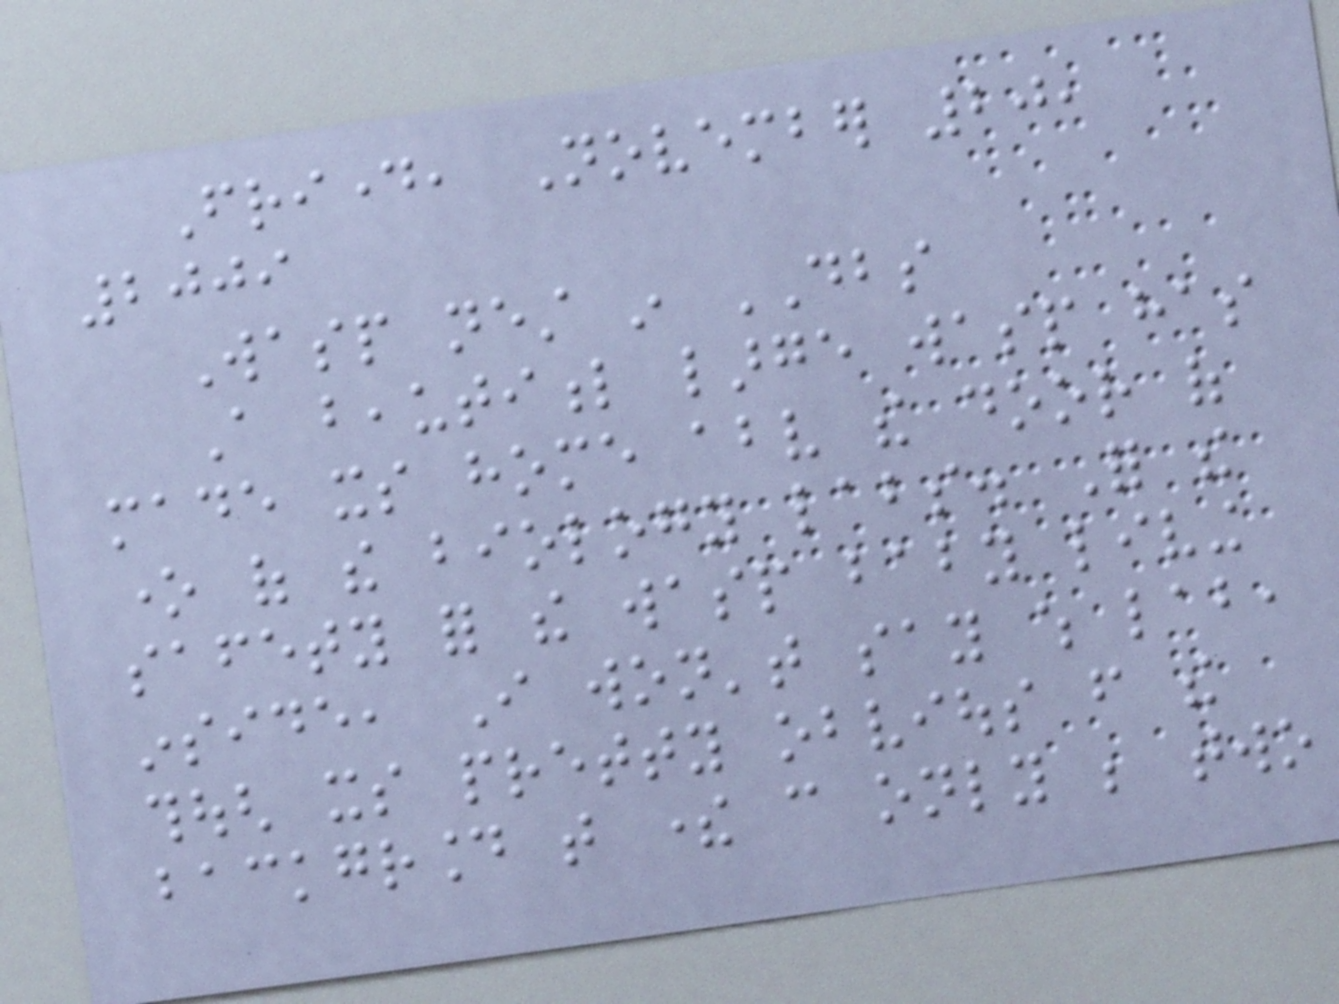Friday, November 20,
2009
Wasp nest in DBS
A beautiful large wasp has
made its home above the door of
one of the biology labs. For the
safety for the wasp baby living
inside, I won't say which lab,
though its pretty obvious from the
background that there can only be two
